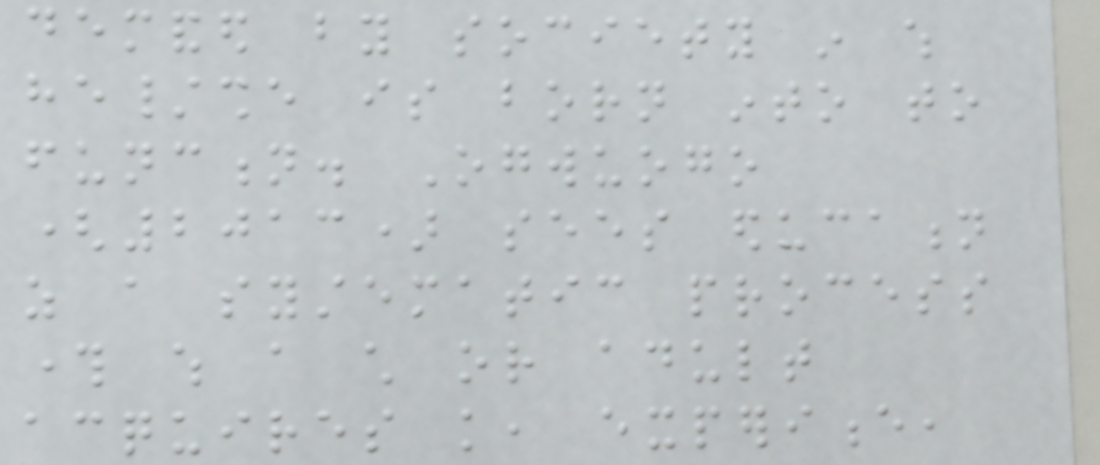demanded by society in which
he/she is born into to
function. Ogwuogo
(2013) sees education
as a systematic process
through which a child or adult
acquires knowledge, experience,
